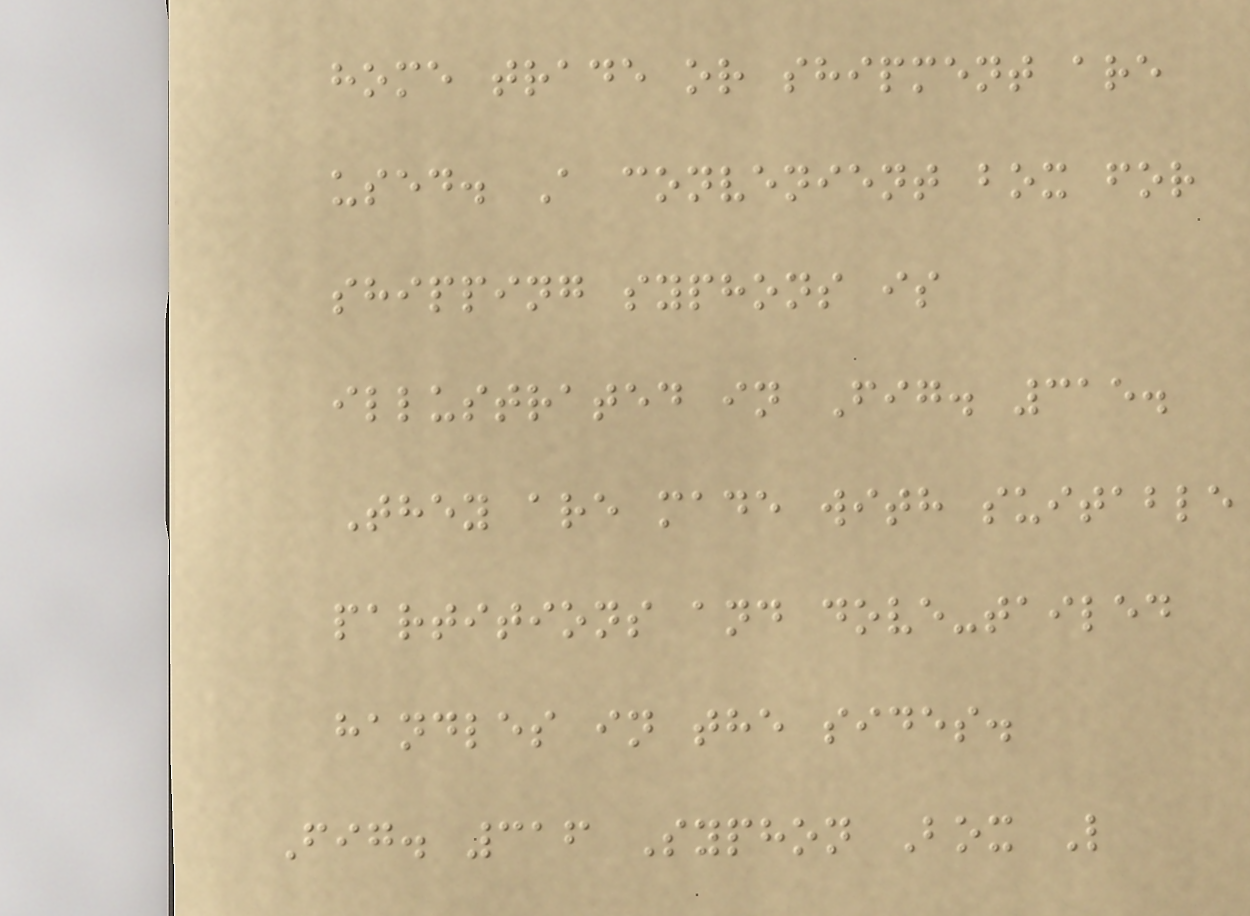home trade or shipment are
used. A convenient box for
shipping syphons is
illustrated in Fig. 315.
They are made with suitable
partitions and dove-tailed
handles in the sides.
Fig. 316 Syphon Box L
